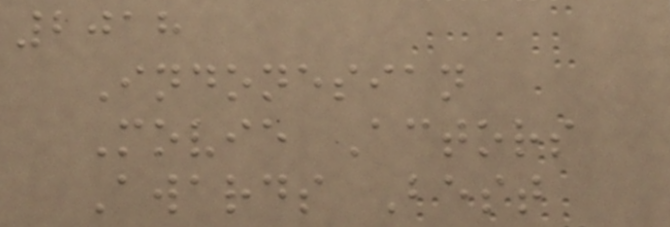2018
Indonesian
Movie Actors
Awards Best
